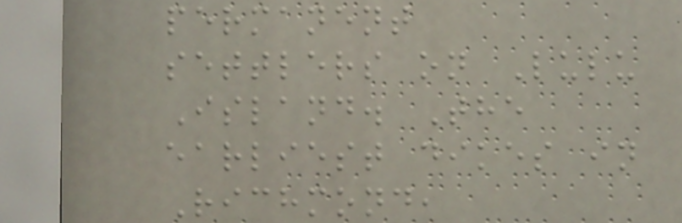permanent
settlers on Lulu
Island. The
earliest dikes in
Richmond,
